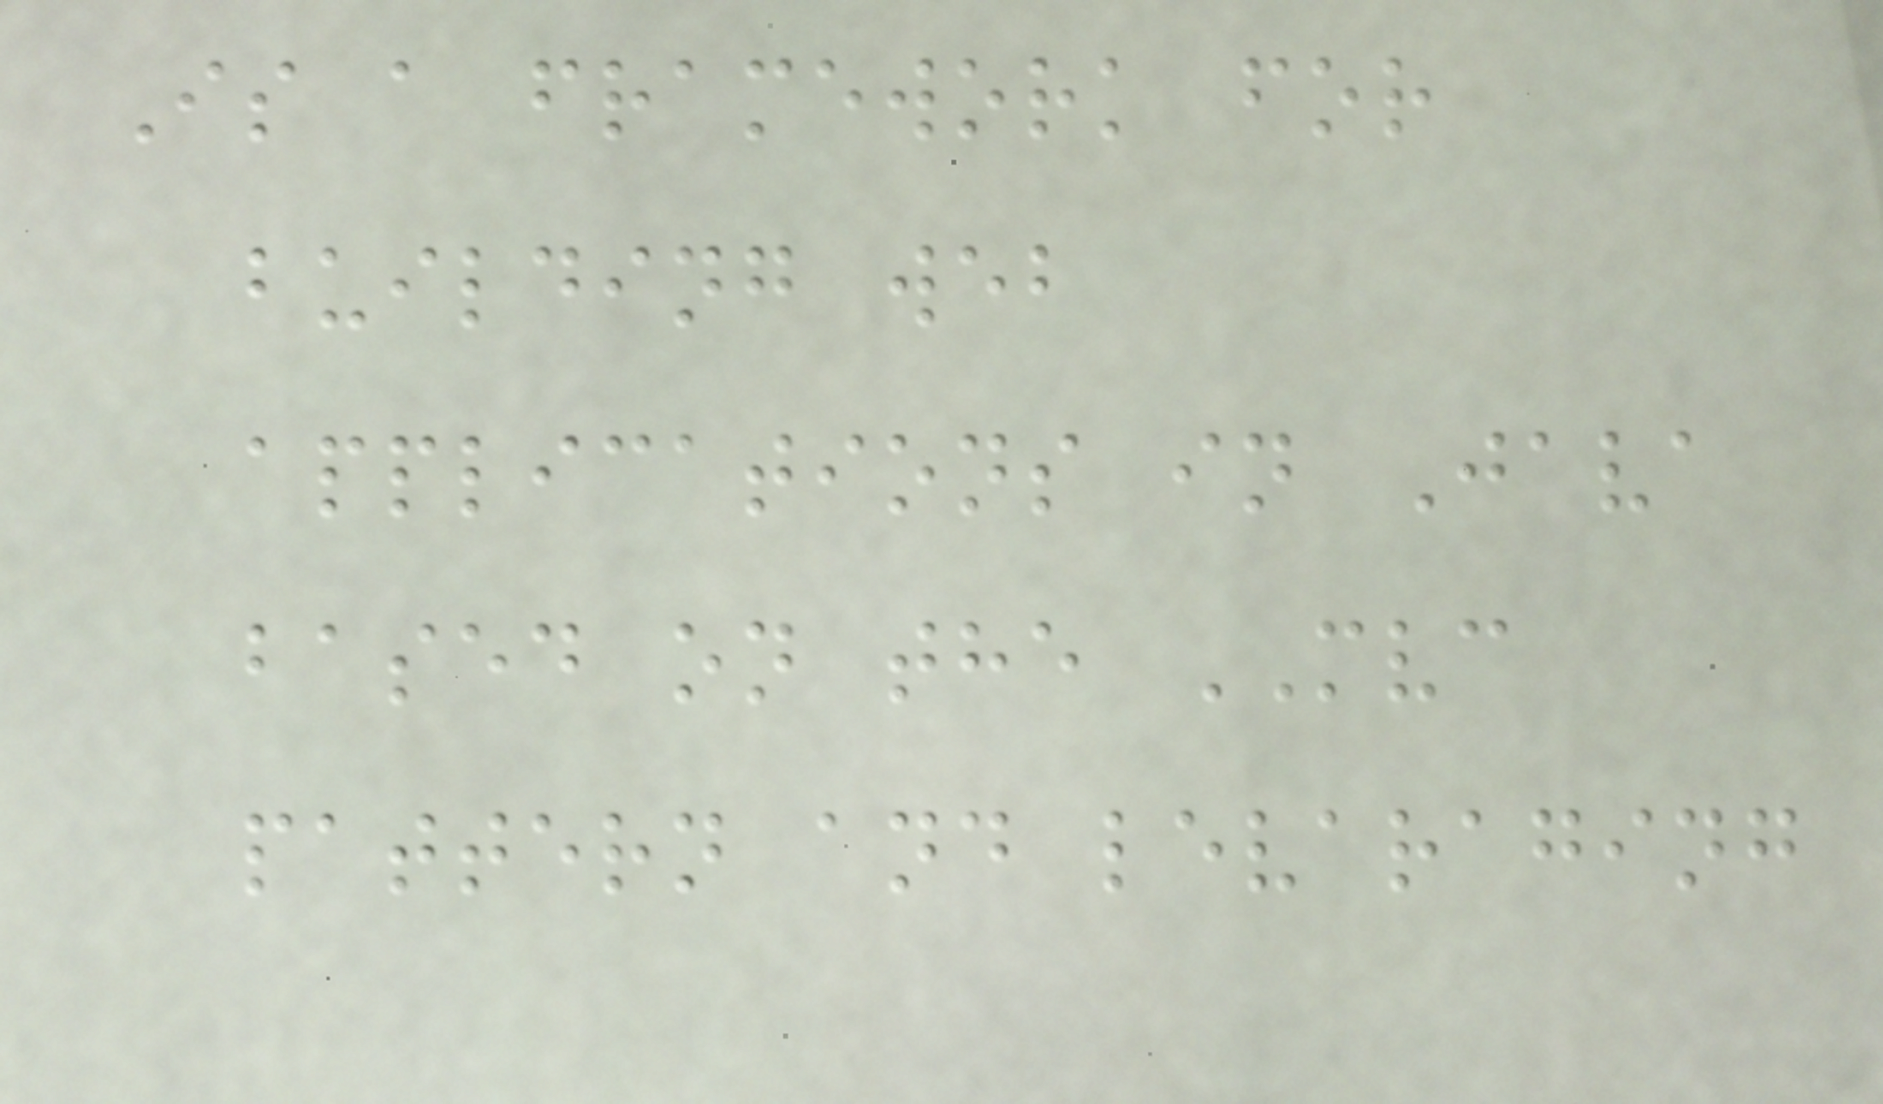Is a framework for
building web
applications in Java
based on the MVC
pattern and levaraging
